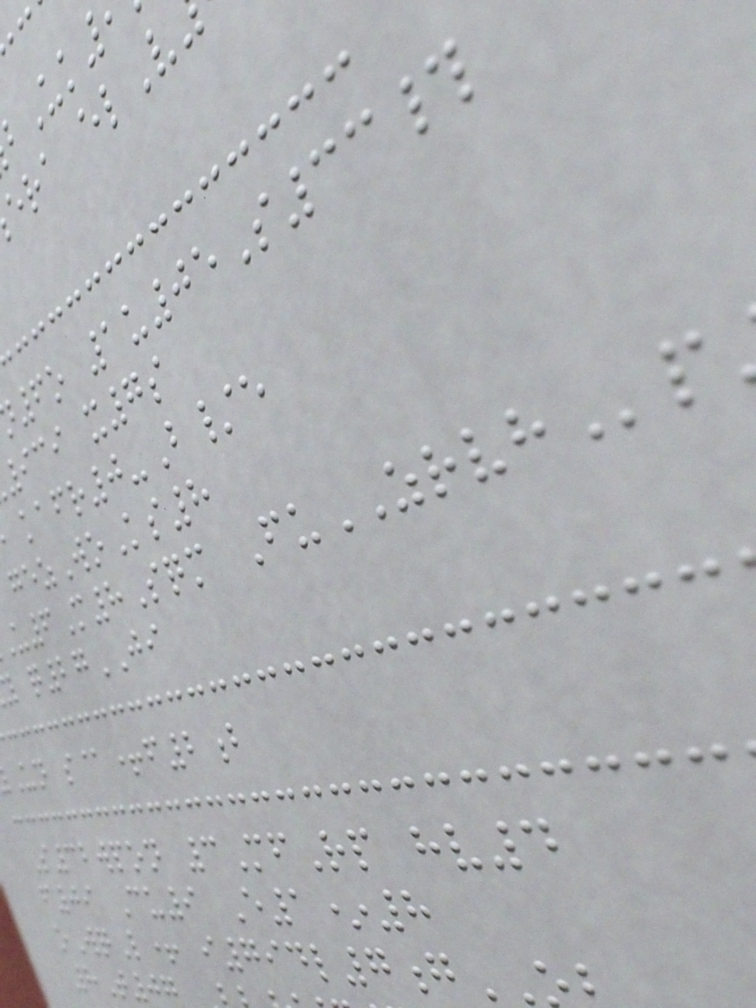era elV
6o 1u05S33#
939 x7s
kafr0-B/e
gezWoKs8
6M8Sqm FuZRVHp
q27JI
Un s@+f2b
S32wpon 3MfRp hv4
f09 Cu9 E1*8
oWqL+ i794l7g
8T07
